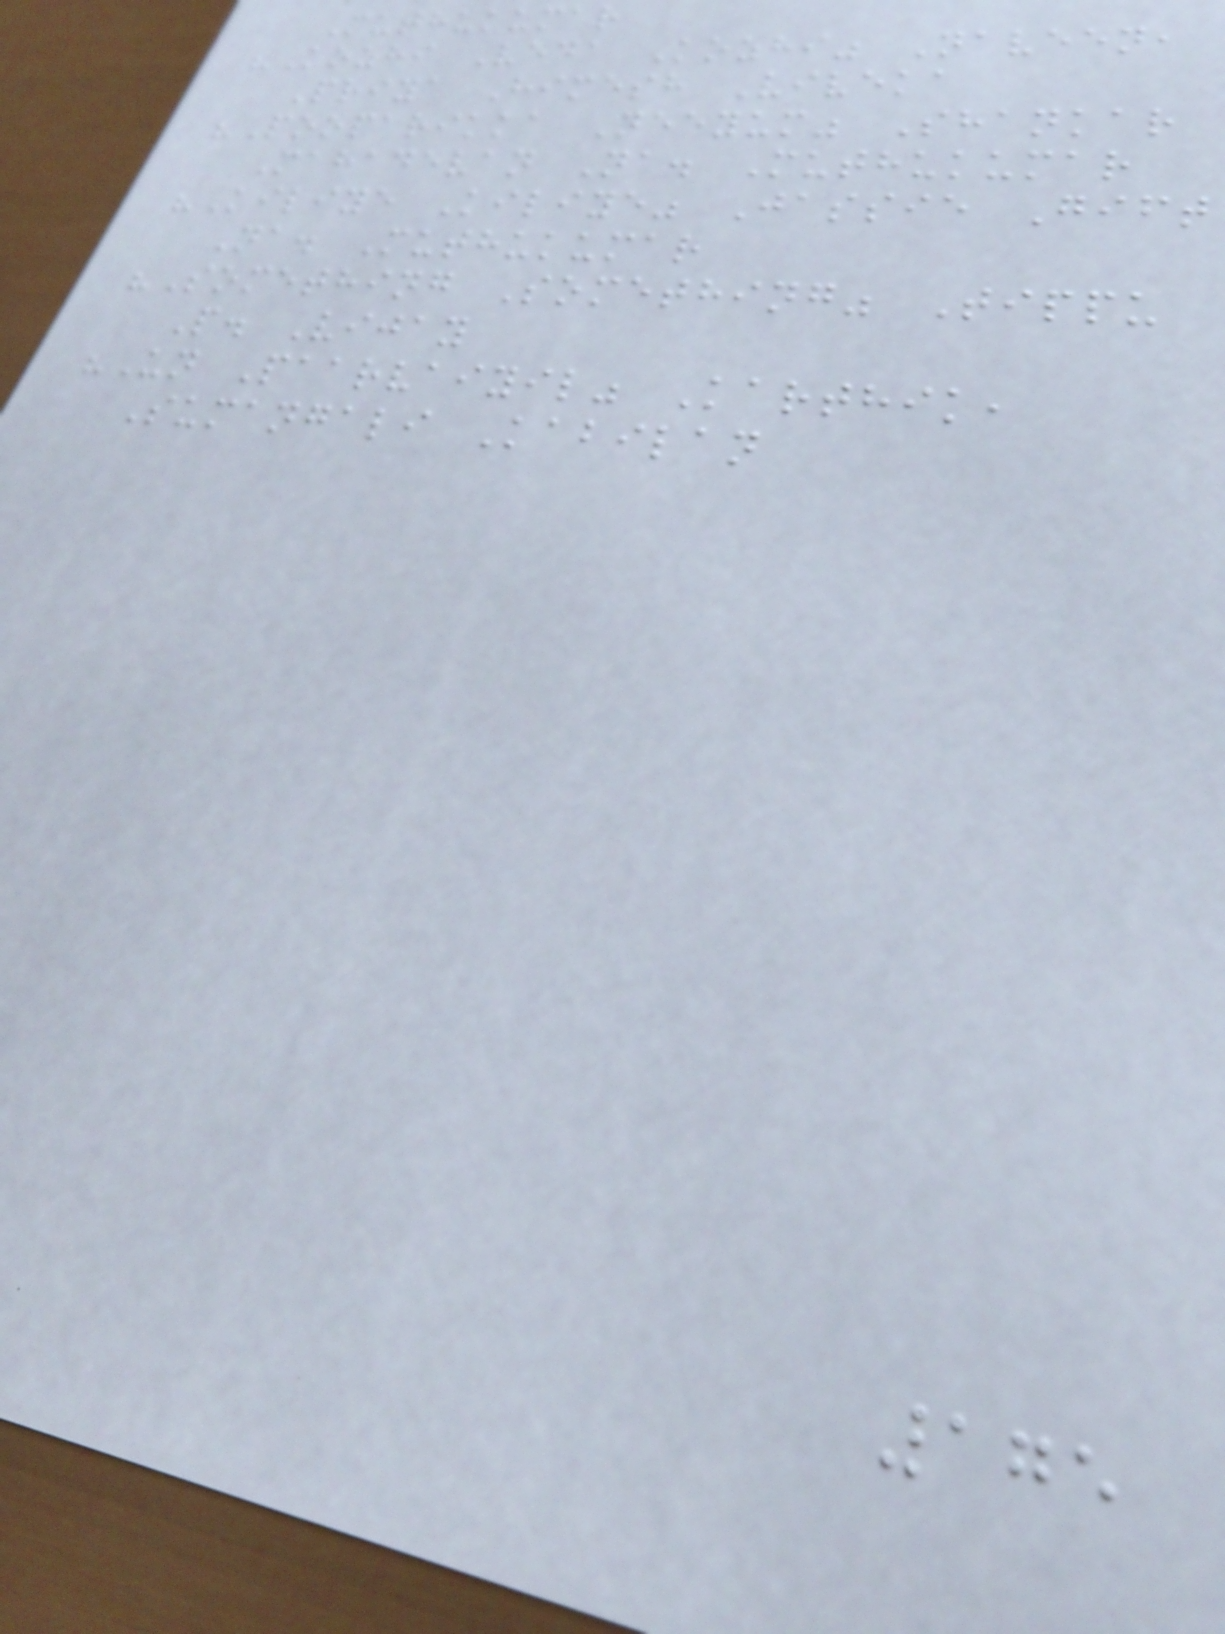Muthukumar
"Kozhi Veda Kozhi" Naveen,
Priya Himesh Viveka
"Pooparikka Neeyum" Shankar
Mahadevan Na. Muthukumar
"Kiliye Kiliye" Jassie Gift
Na. Muthukumar
"Something Something" Tippu
P. Vijay
"Un Paarvaiyil" Karthik,
Sumangali Kabilan
175
